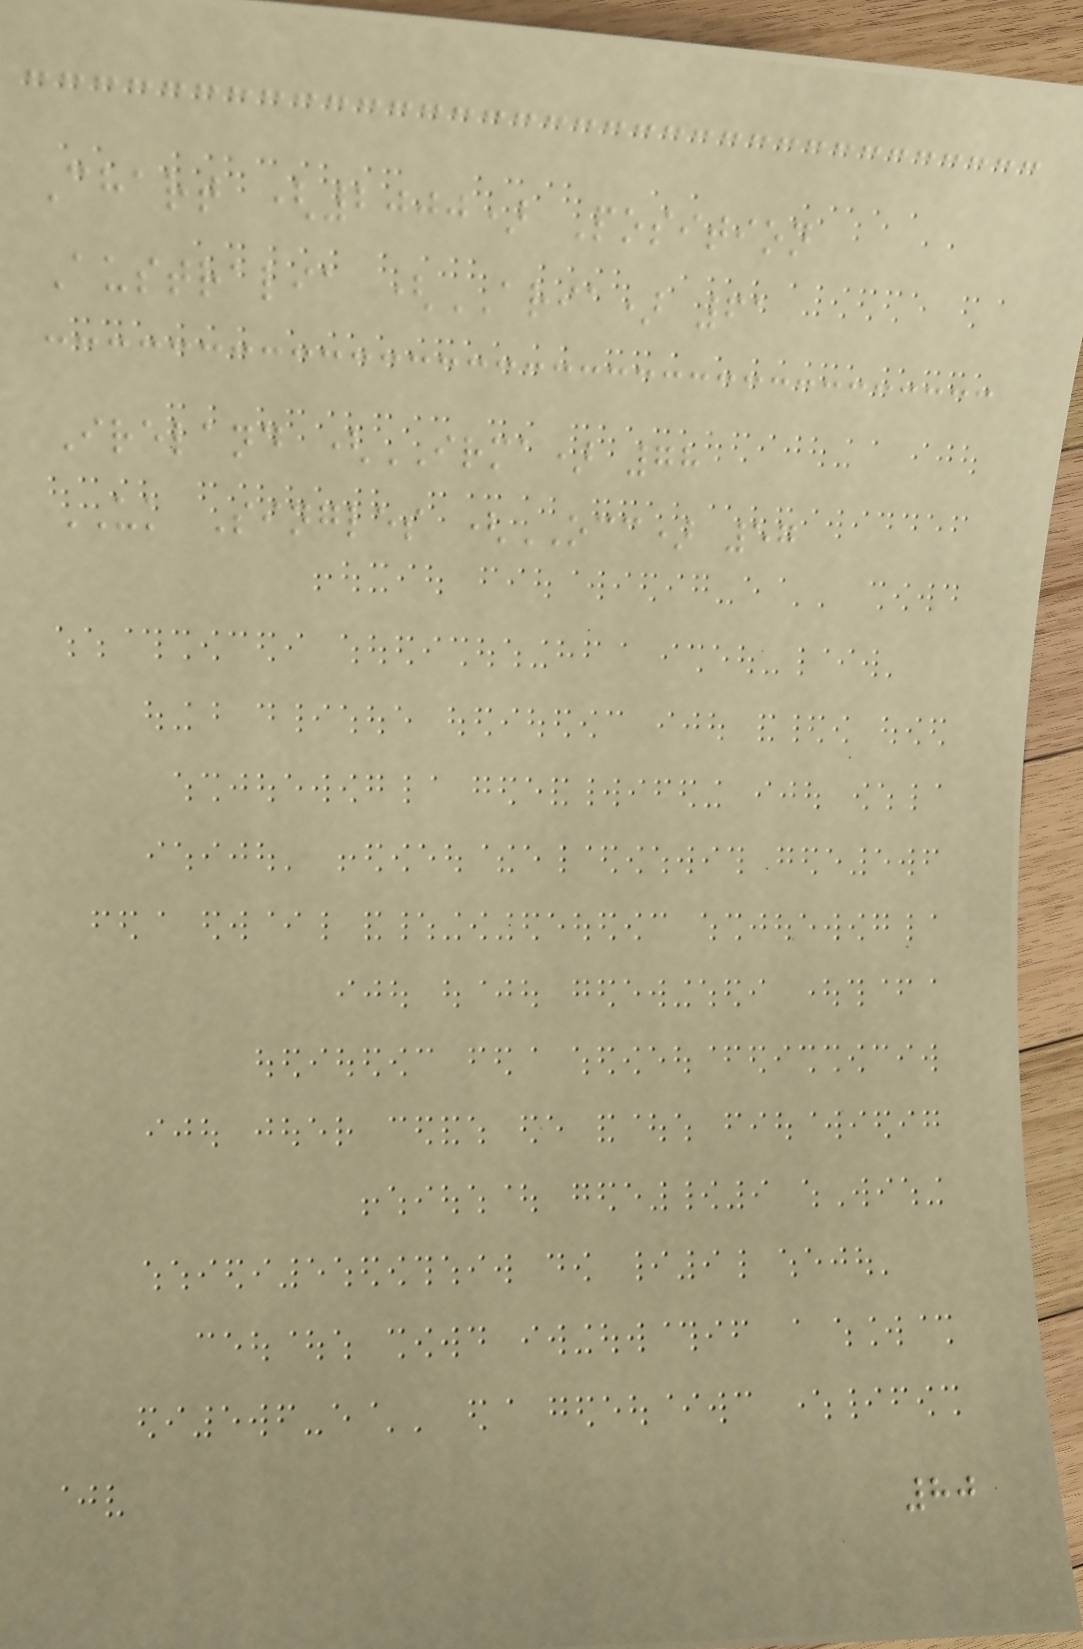Chart (2000) Position
Australia (ARIA) 61
Ireland (IRMA) 78
UK Singles (OCC) 57
80
